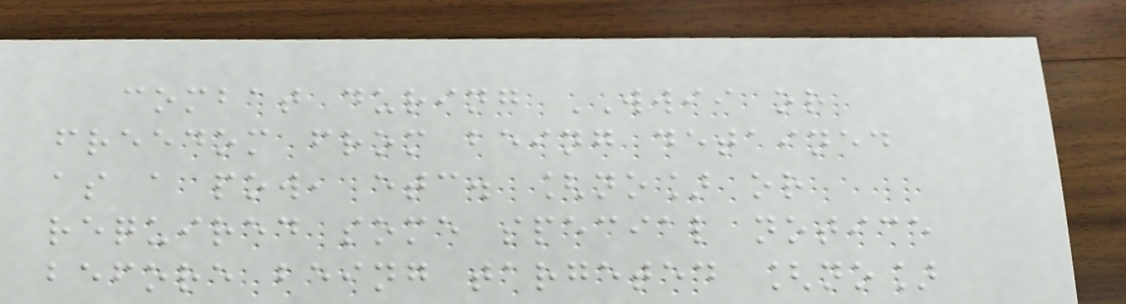combat during WWII or
freedom from being detained
as a pow, etc. [no] or
required some special notice
before being targeted [no]
